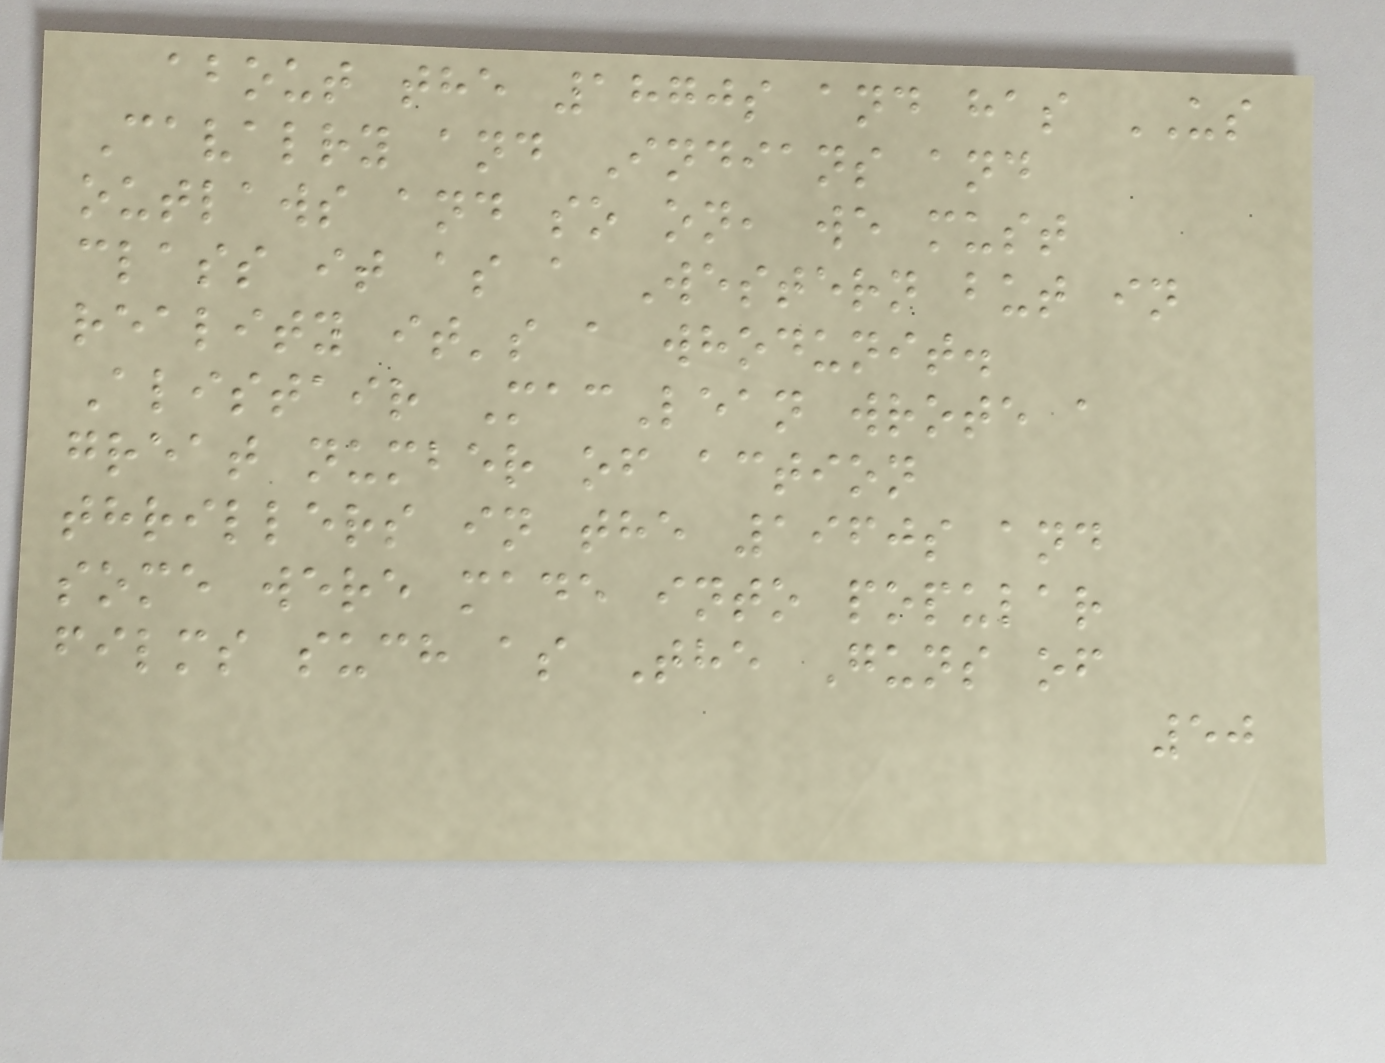about the 1870s and has US
Cavalry and Indians and
outlaws and so on, we must
class it as a Western but in
reality it's a whodunit.
Alistair MacLean wrote a
great number of action
thrillers in the 1960s and
some were made into popular
films such as The Guns of
50
